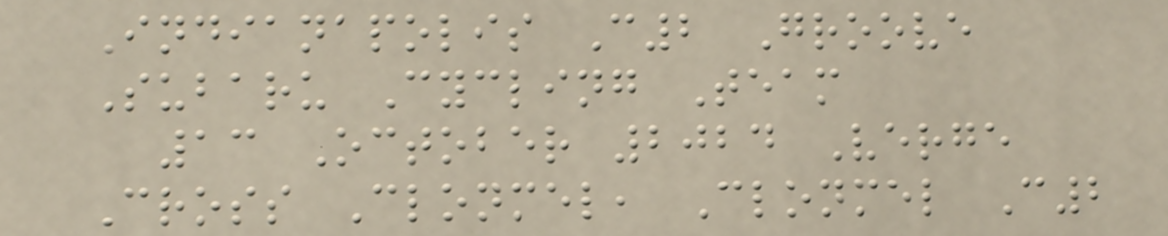Indianapolis C2 Groove
Subaru Cycling Team
13 October 2024 Verge
Cross Clonmel, Clonmel C2
